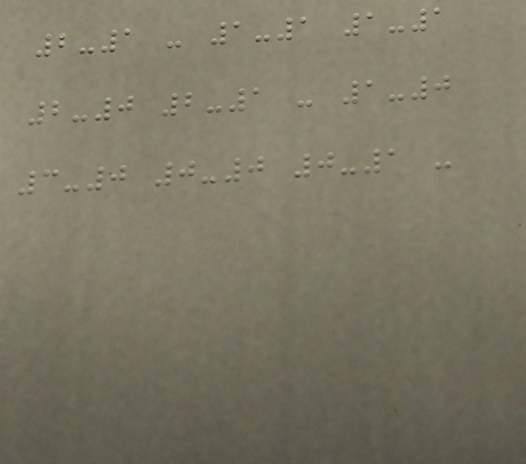2-1 - 1-1 1-1
2-0 2-1 - 1-0
3-0 0-0 0-1 -
